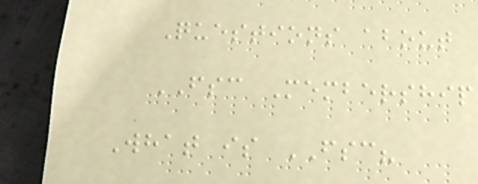Questions about
FSC Membership
What is FSC?
